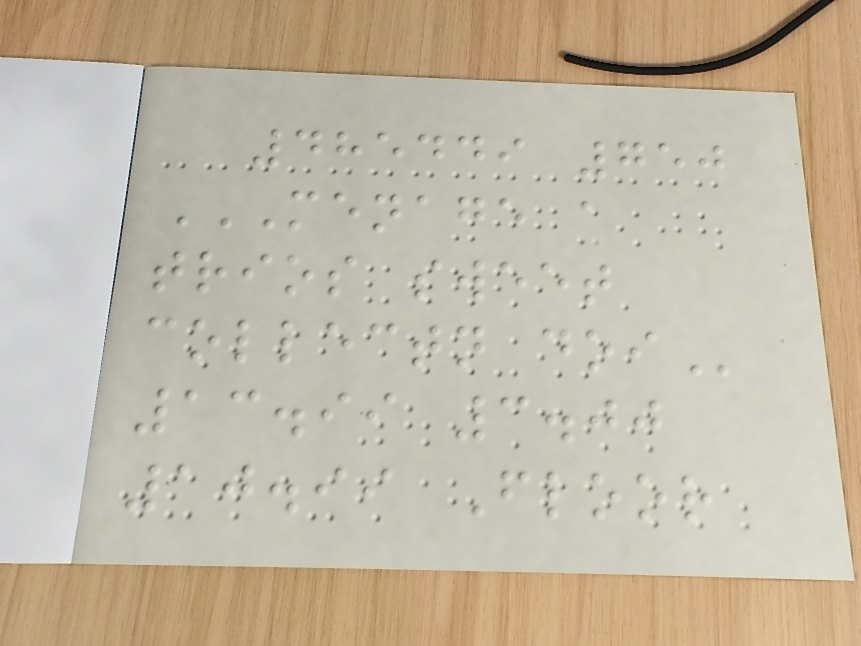485449 750
MENAGE A
TRIOS SWEET
COLLECTN DOI
13.99 3.00
10.99 Floor
